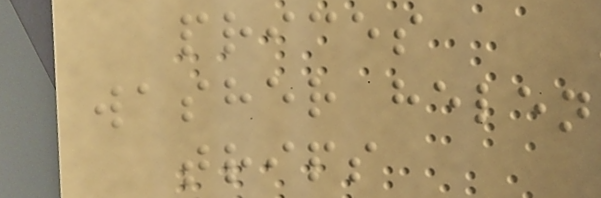prices
washer helen
trips
